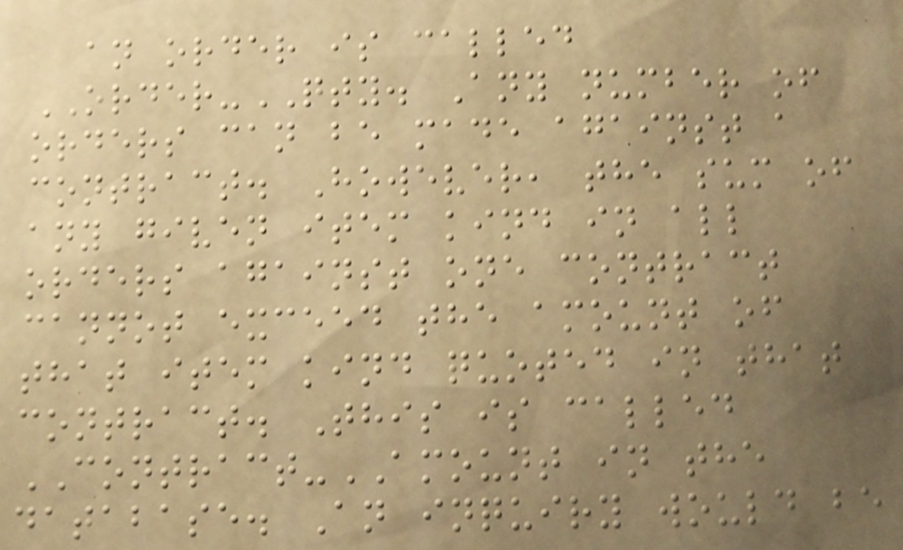an order is called
ORDER-QTY. Any number of
orders can be made against a
contract. However, the sum of
any given item kind in all
orders against one contract
cannot exceed the amount of
that item kind quoted in that
contract. This is called
CONTRACT-AMOUNT in the
database. An inquiry would be
